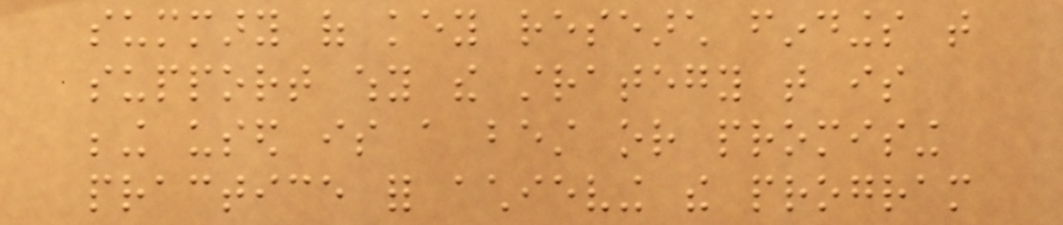summary of key research findings that
support why the strategy that is
being used is a best or promising
practice for achieving the program
